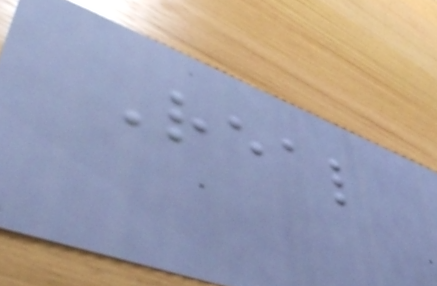Real
